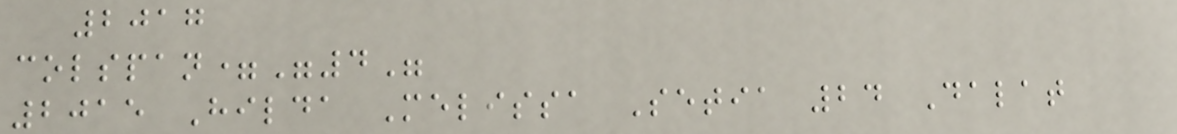2017
colspan="4"
2015 Hilda Melissa Setia 24 Dalat
